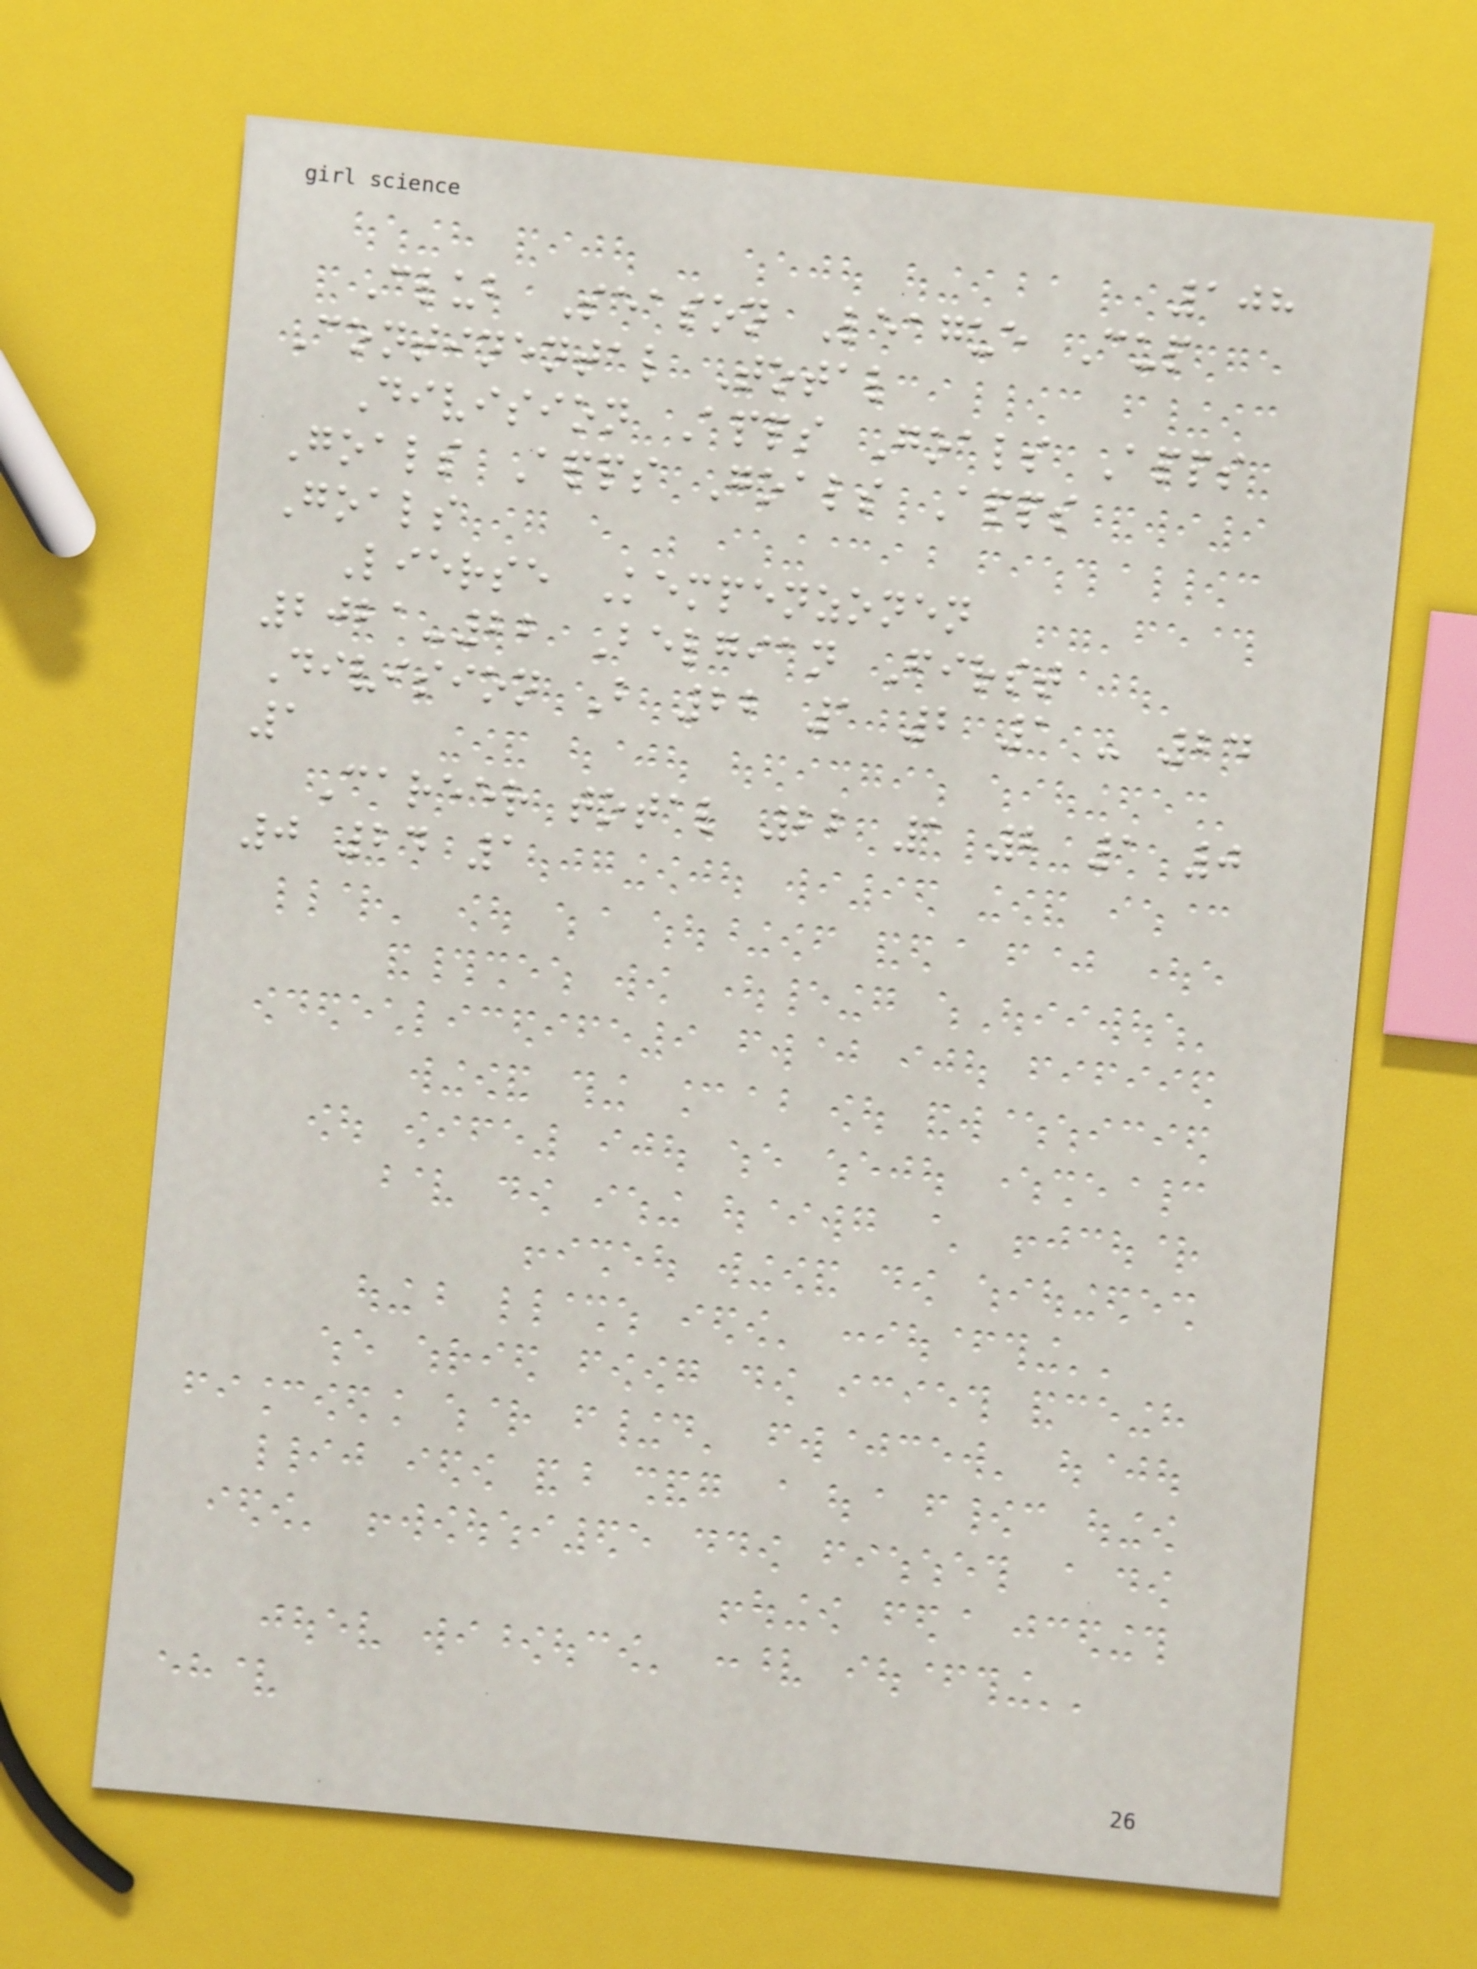108
Club Season League Cup
Continental Total
Division Apps Goals Apps
Goals Apps Goals Apps
Goals
Lierse Kempenzonen
2021-22 Belgian First
Division B 22 1 2 1 - 24
1
Career total 22 1 2 1 0
0 24 1
